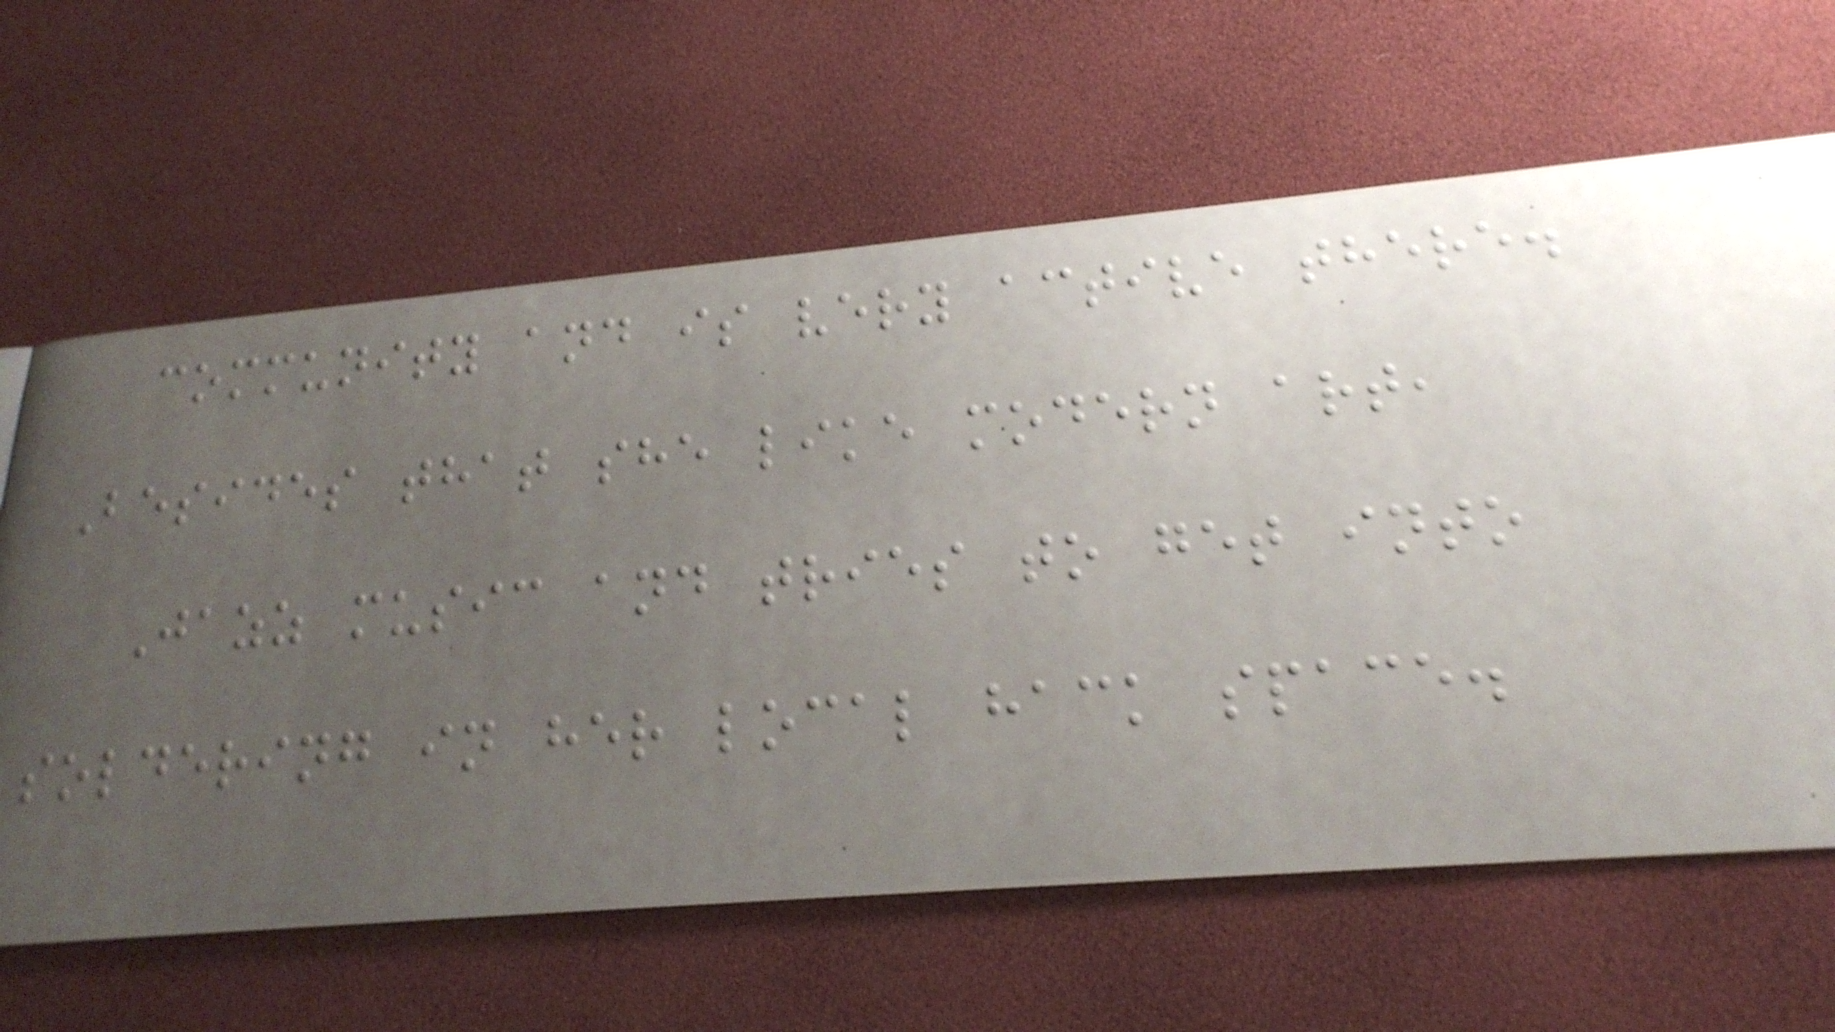community and is very active there.
Besides that she like modern art,
Jazz music and tries to get into
soldering in her local hack space.
